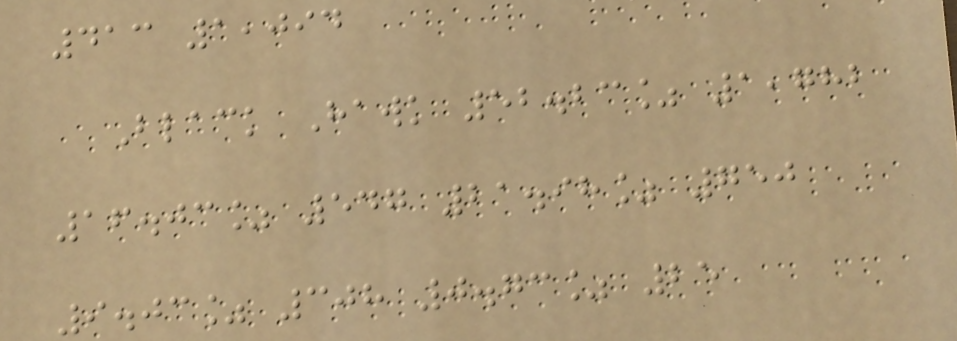413 1,094
Black Hawk 52.23% 1,782
16.03% 547 21.98% 750
9.03% 308 0.73% 25
